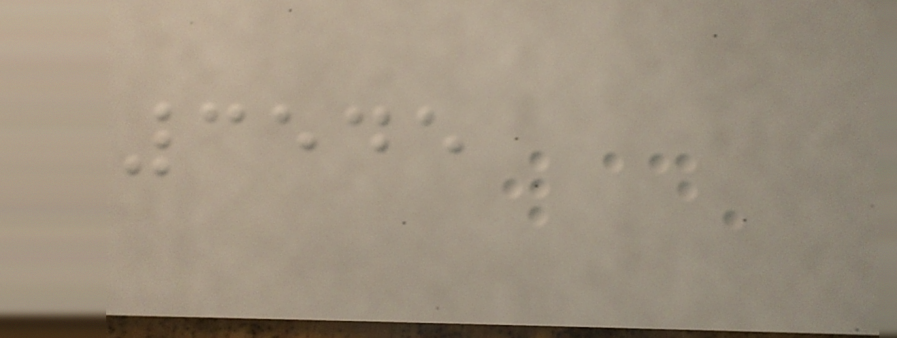3545
